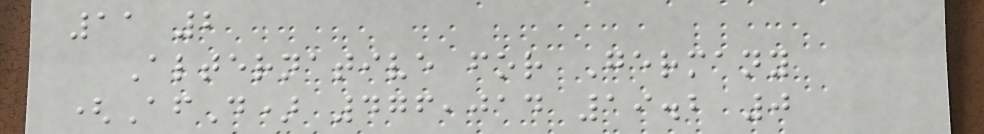11 2
Alternative for Germany
(AfD) 476,014 19.2 0
